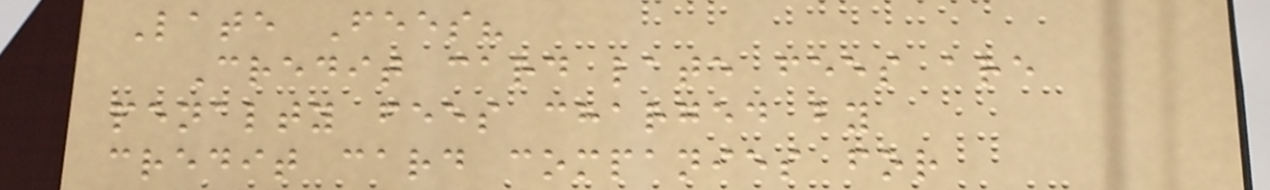Late Fees?
Credit card late fees are
penalty fees charged by
credit card companies for
